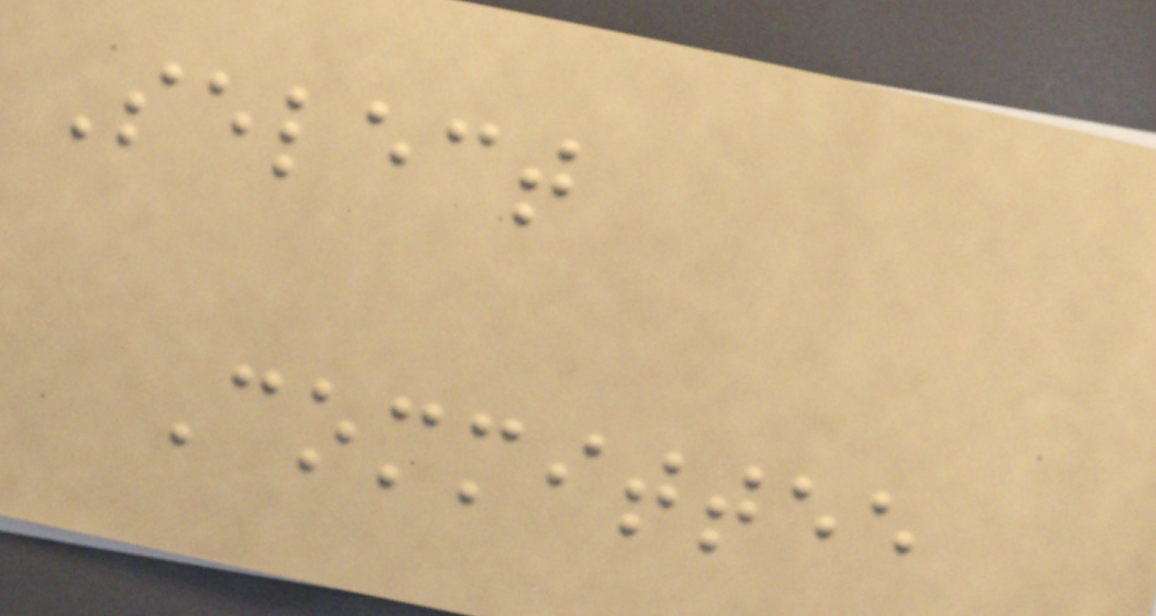Select
Committee
